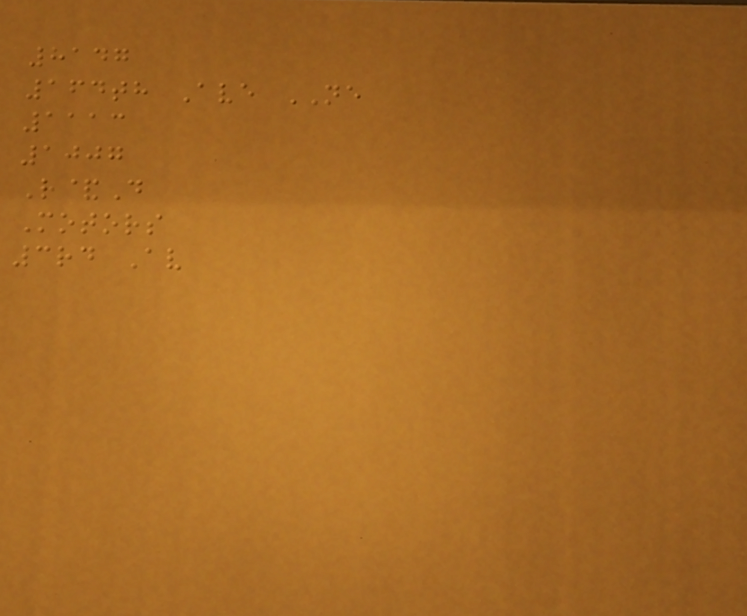8147
164th Ave NE
1113
1007
R&D
Motors
3rd Av
